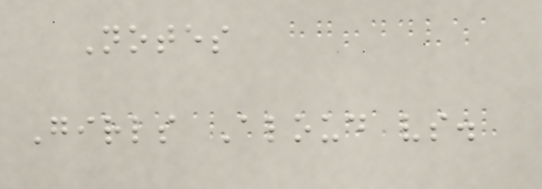Notes
Girls Aloud vs.
